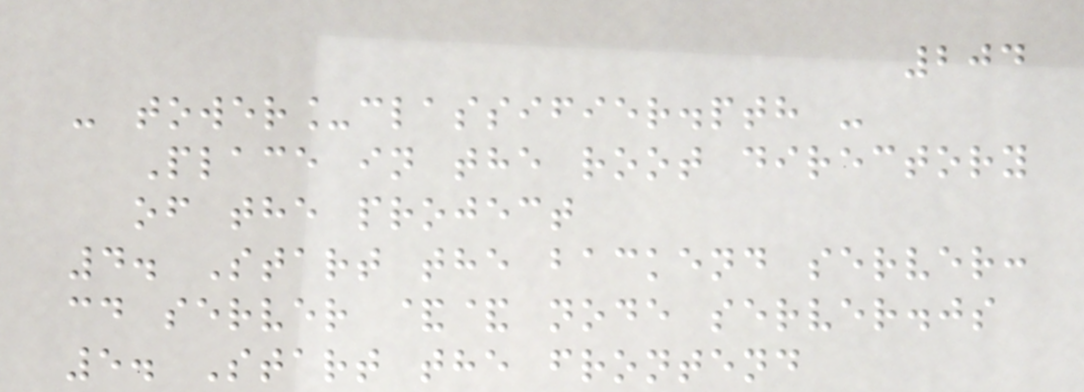204
- tower_classifier.pth -
Place in the root directory
of the project
4. Start the backend server:
cd server && node server.js
5. Start the frontend
